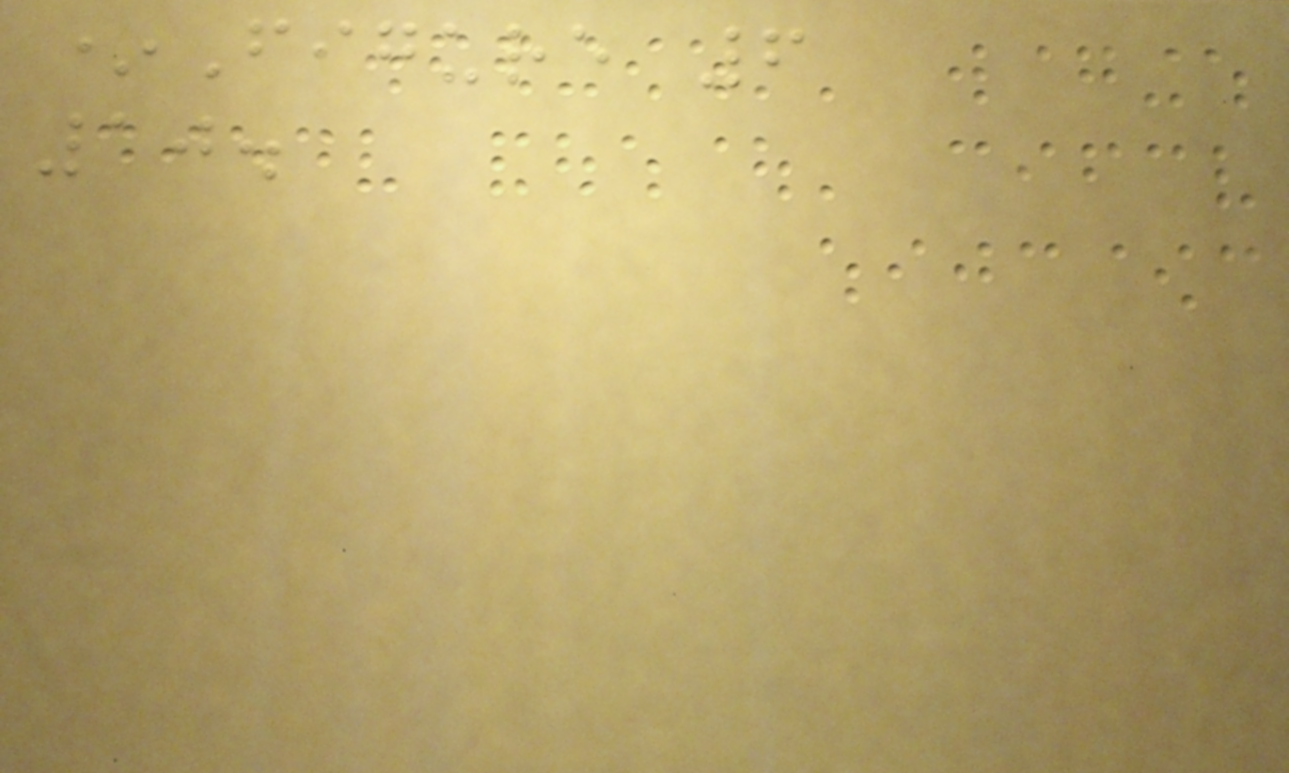*Figure 6
10.
